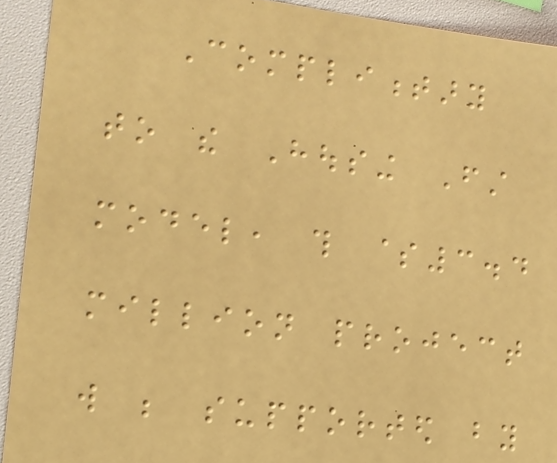Complimentary
to the Housing First
model, this $3.4
million project
will be supported by
